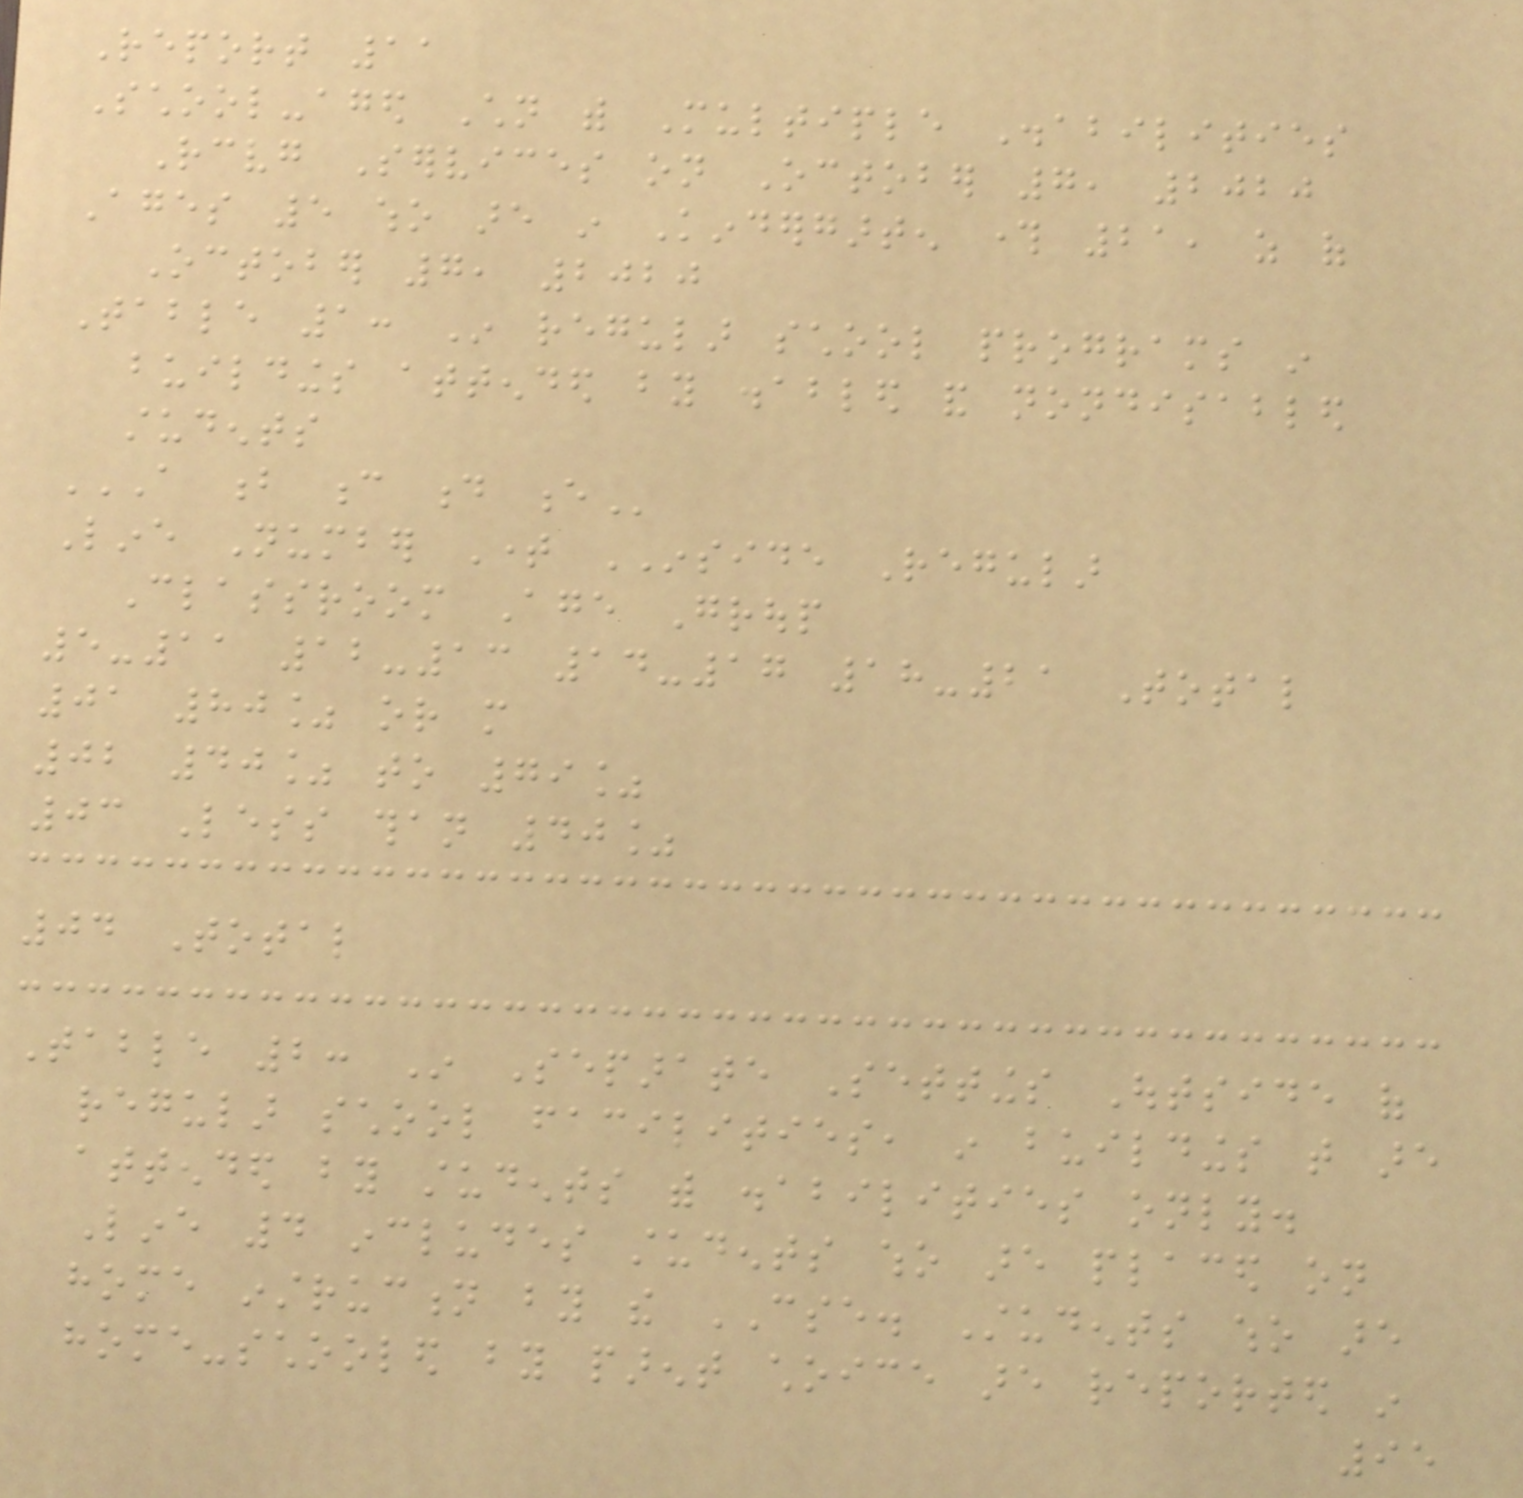Report 11
School-aged Children with Multiple Disabilities
Receiving Services on October 7, 2020
Ages 5 who are in Kindergarten through 21, as of
October 7, 2020
Table 1: In regular school programs in
buildings attended by disabled and nondisabled
students
A B C D E
Line Number Time INSIDE Regular
Classroom Age Group
5-11 12-13 14-17 18-21 Total
01 80% or more
02 40% to 79%
03 Less than 40%
04 Total
Table 2: In Separate Settings Outside of
regular school facilities, in buildings that are
attended by students with disabilities only.
Line 4 includes students who are placed on
home instruction by the CSE. Students who are
home-schooled by parent choice are reported in
95
